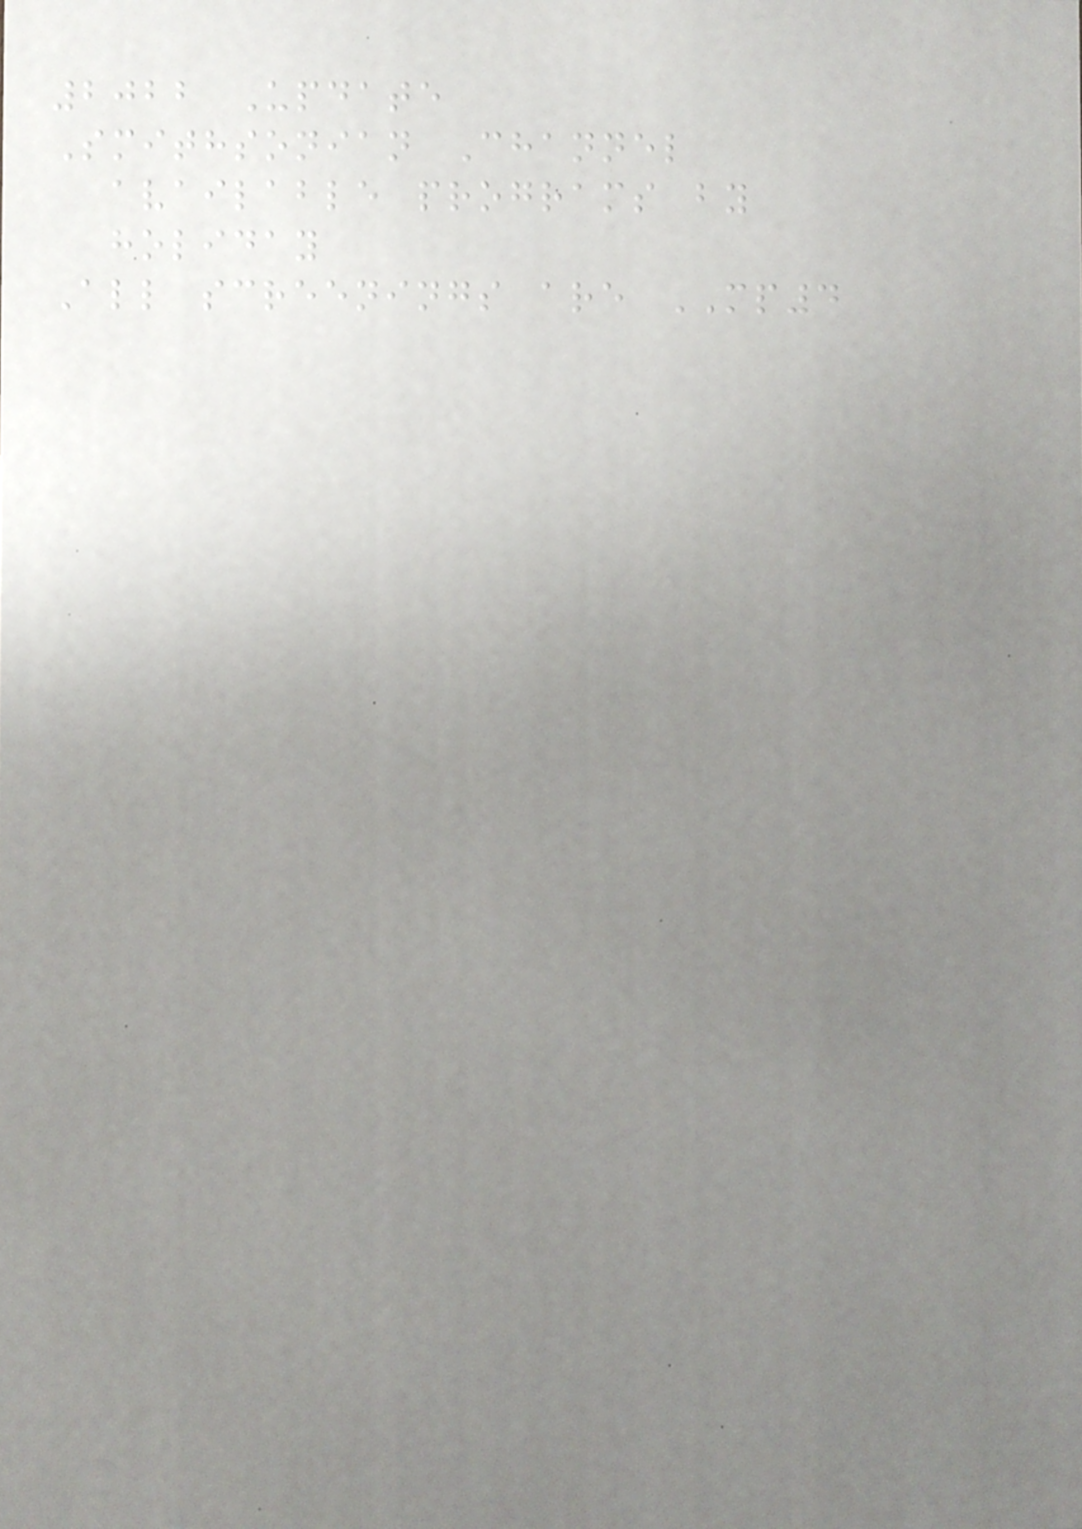2022 Update
Smithsonian Channel
available programs by
holiday
All screenings are MP4
